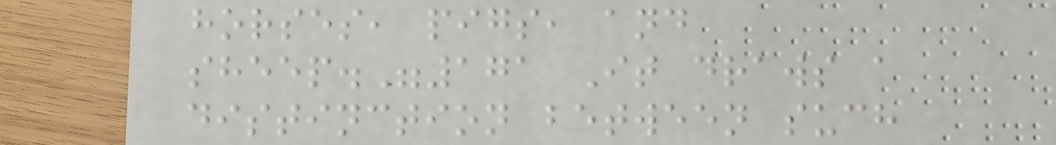horses, pigs, and
sheep."171 It draws a
distinction between such
